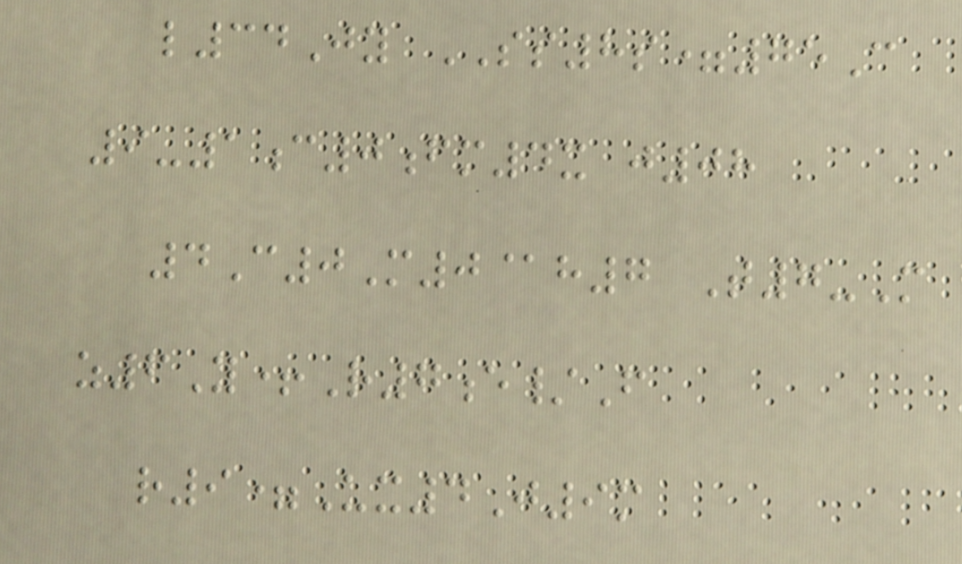l34Jy SS8s=75C
9-1c0fm4x j08
4C0M0@h7 T7-M
z6Y+R7e/F
r9=Ux4J9m
